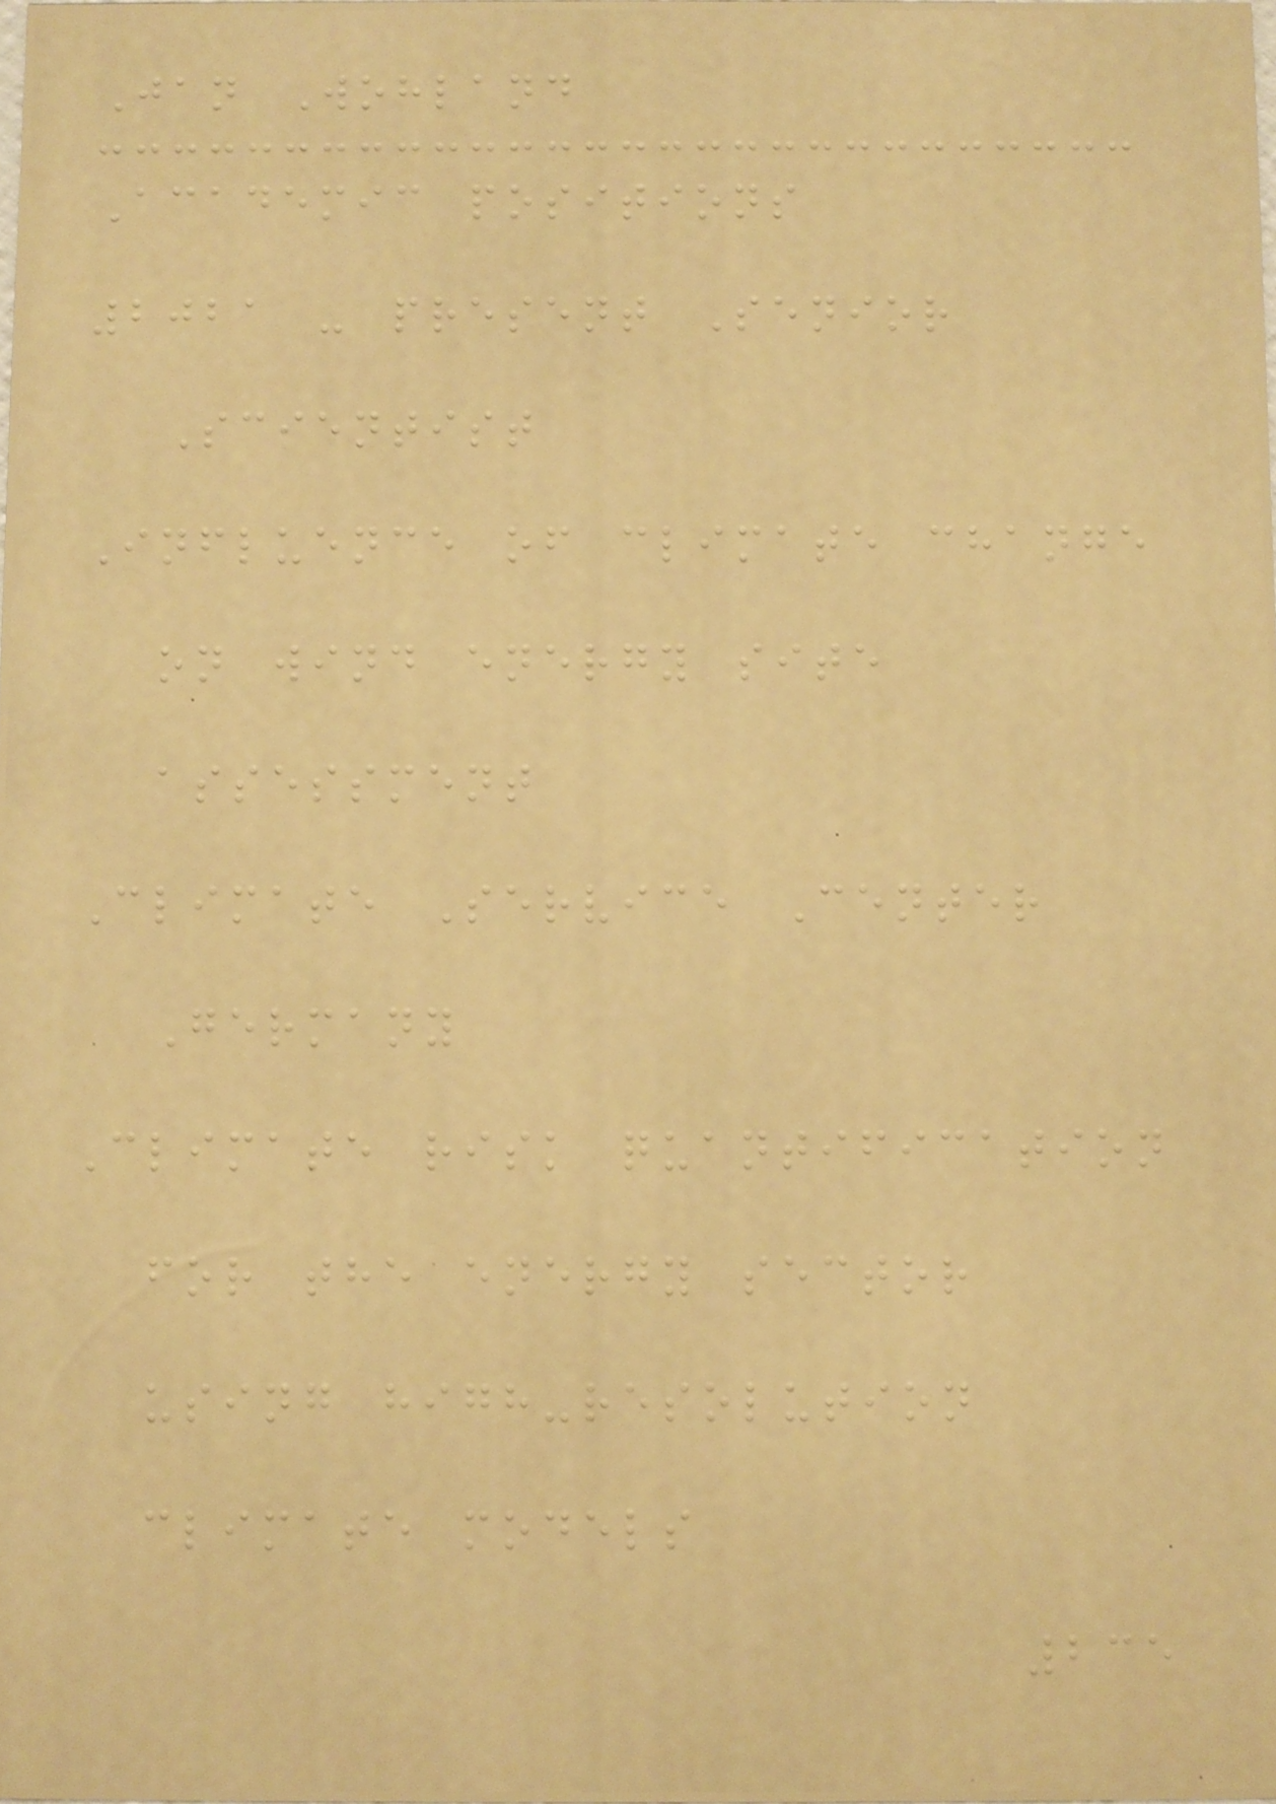Jan Wohland
Academic positions
2021 - present Senior
Scientist
Influence of climate change
on wind energy site
assessment
Climate Service Center
Germany
Climate risk quantification
for the energy sector
using high-resolution
climate models
235
